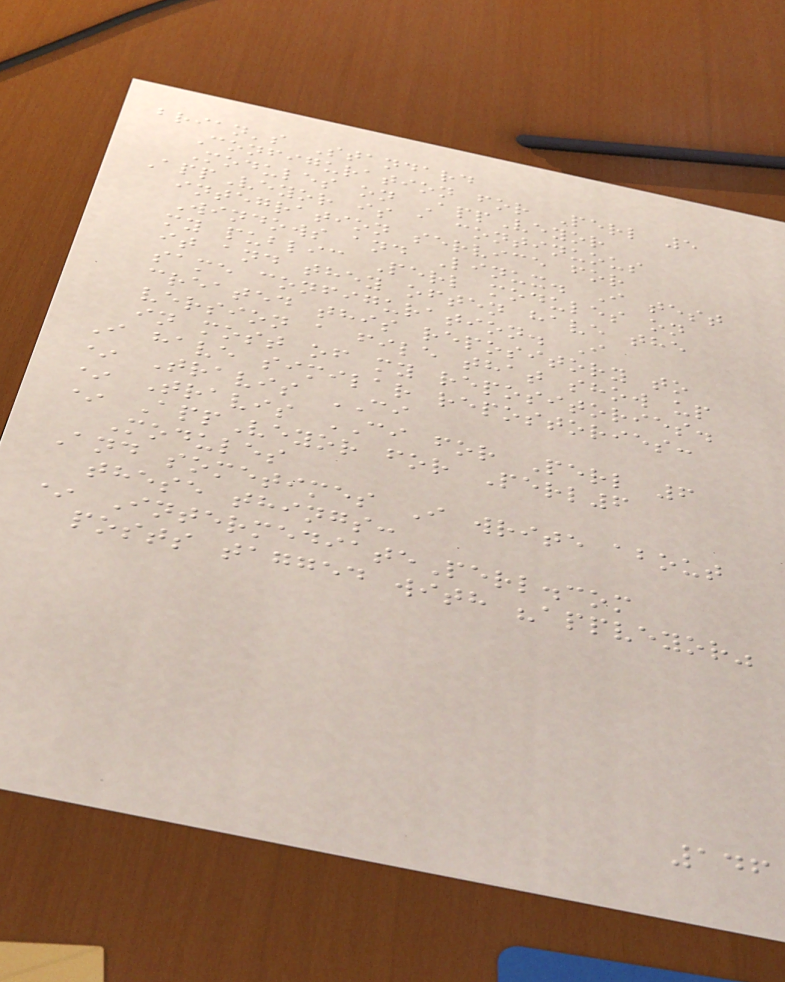brian's Standard
Configuration for Perl 5
Modules on AppVeyor
AppVeyor is a continuous
integration service for
Windows and Linux. I test
my public Perl modules on
it and they often have the
same configuration. I
created this repository to
version a file that show up
in most of my repositories.
I have similar repostories:
* Travis CI
* Travis CI for Perl 6
* AppVeyor for Perl6
Modules
And sometimes I write about
these things:
* IntermediatePerl.com
posts tagged with "appveyor"
146
